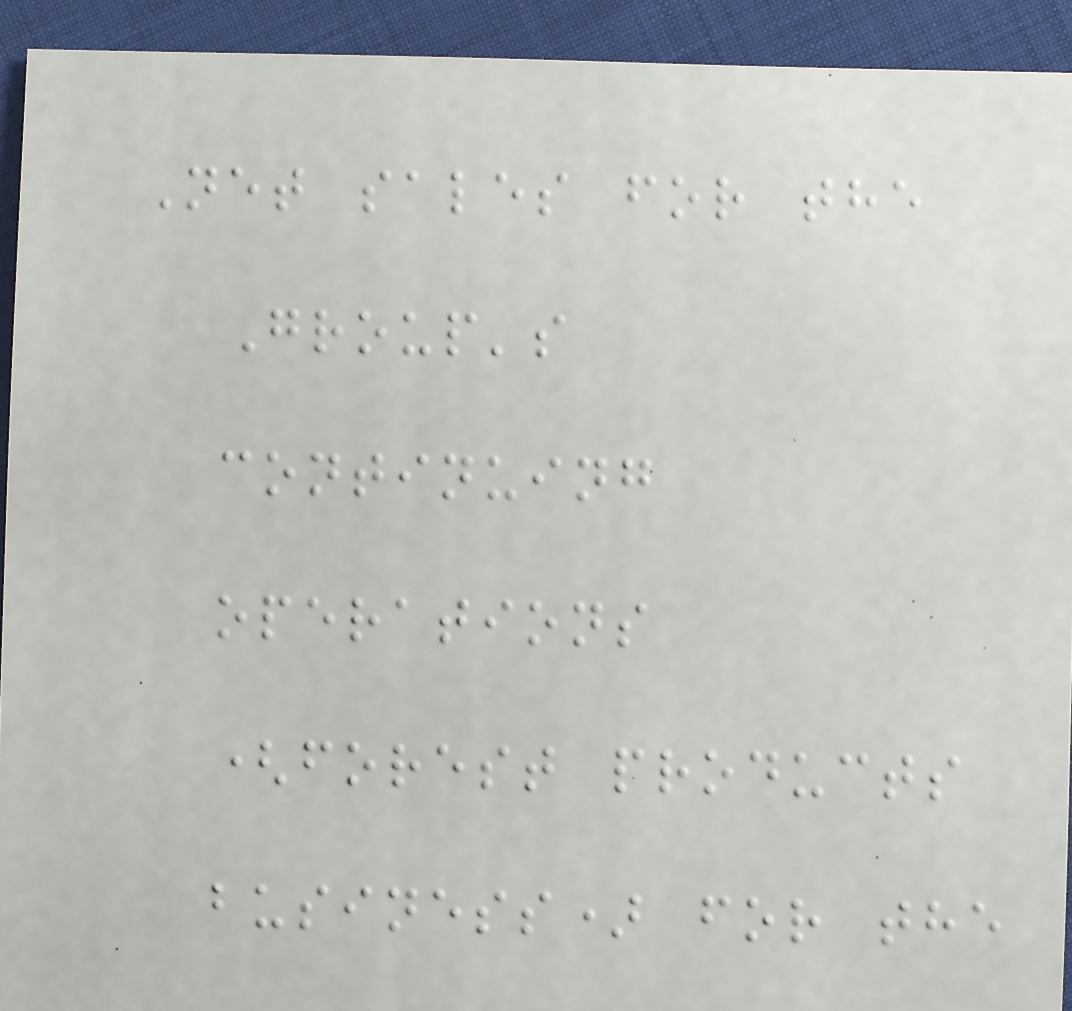Net sales for the
Group's
continuing
operations
(forest products
business) for the
